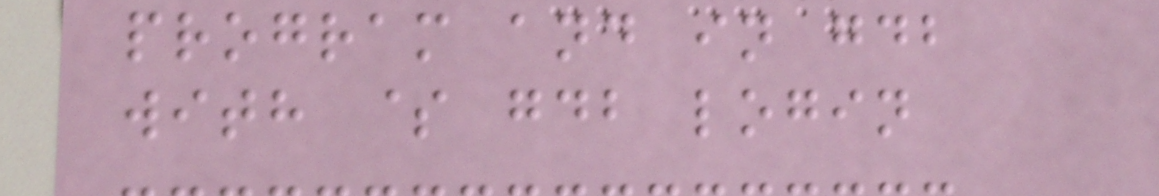program and in gdb
with $ gdb login
